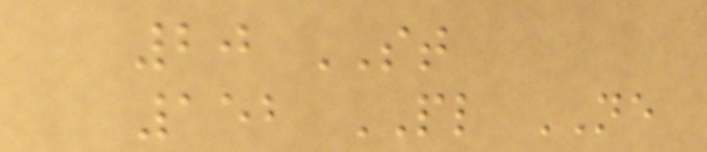20 ST
152 PL NE
